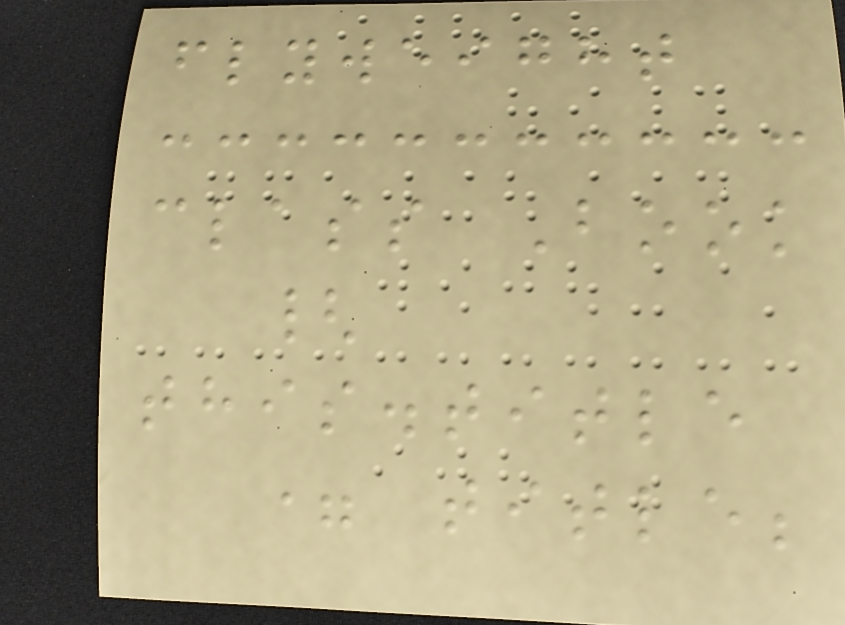flyweight
class Book
{
this.title
= title;
